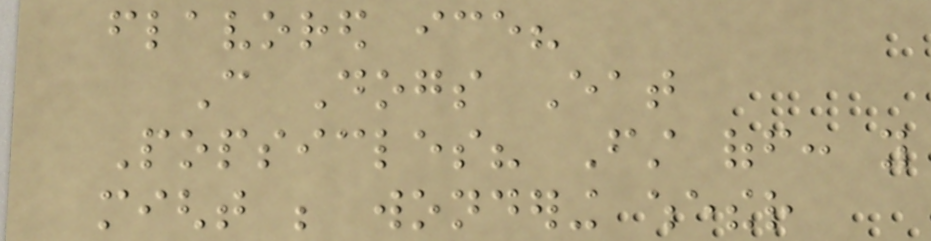flavored ice?
Can Dogs Eat
Popsicles? First off: you
might be wondering whether
